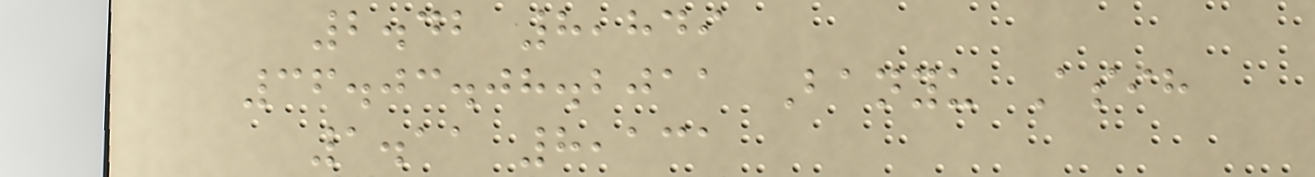2.42 8,849
36.03.08.2011 Banyu Asih
1.11 8,131
